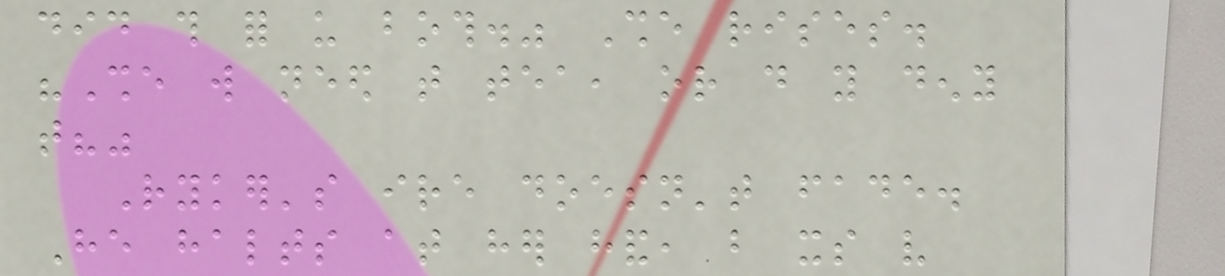did this for us both." She rises.
"She will need that tea, or do you deny
that?"
Ryker's ire doesn't fade.
He halts at her hand, but its very
